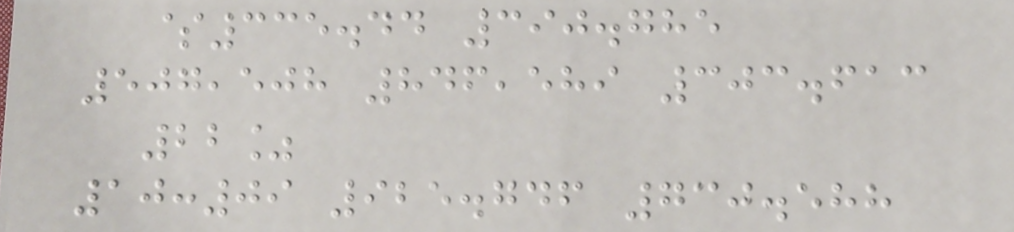$335.44 390.785
507,508 846,589 303.613
22%
10:09 925.746 730.588
